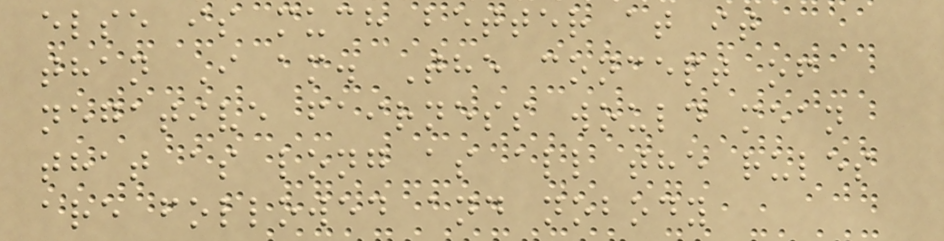else is much better at it
than I am. The concept of
negative fairness would mean
that as long as all the rules
are followed and nobody
